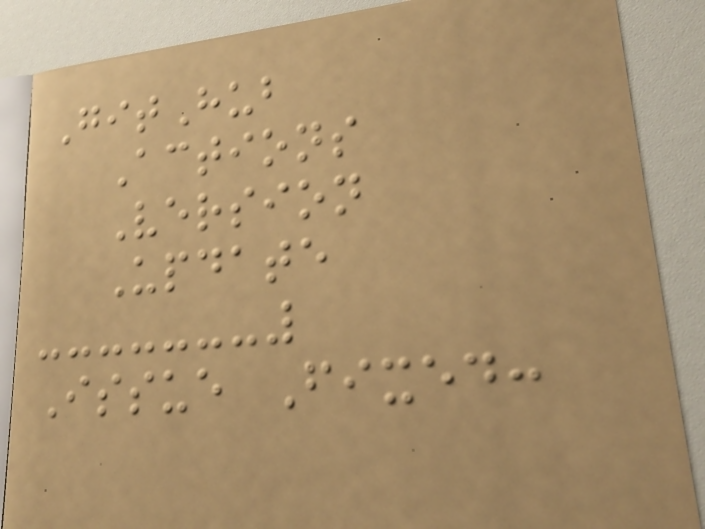GitHub
Actions
Version
Update
Issue Fixed:
